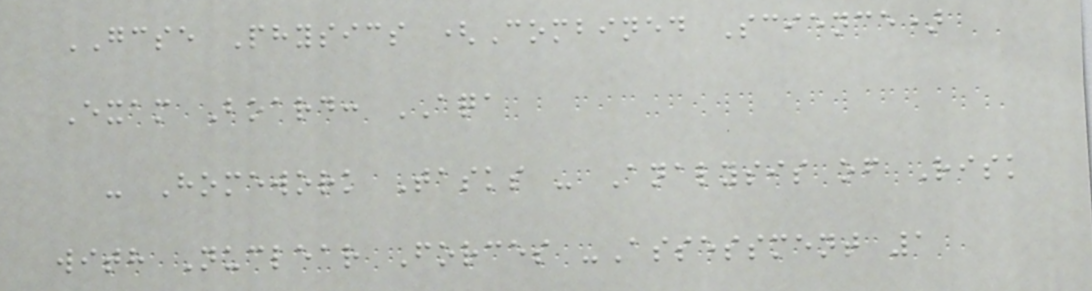GCSE Physics (Combined Science)
Exam Board: AQA
- Homework Tasks - Analysis of Risk
with Nuclear Forces -Assessment 1
